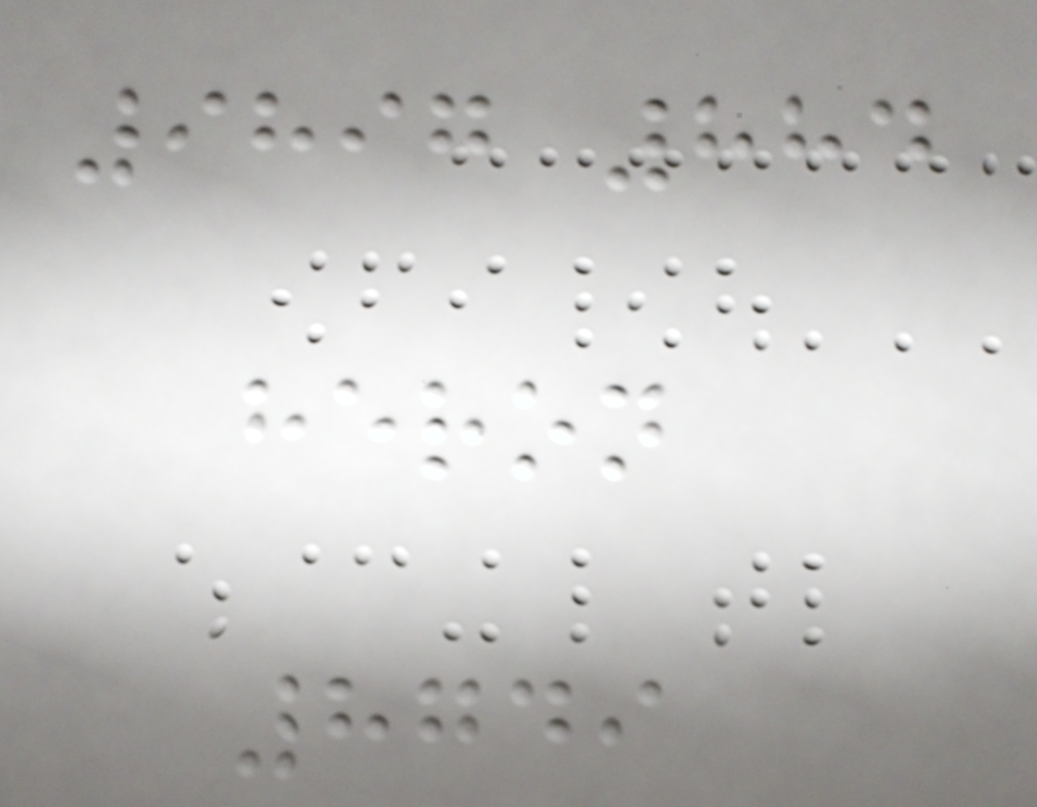9897 884
heron
8749
